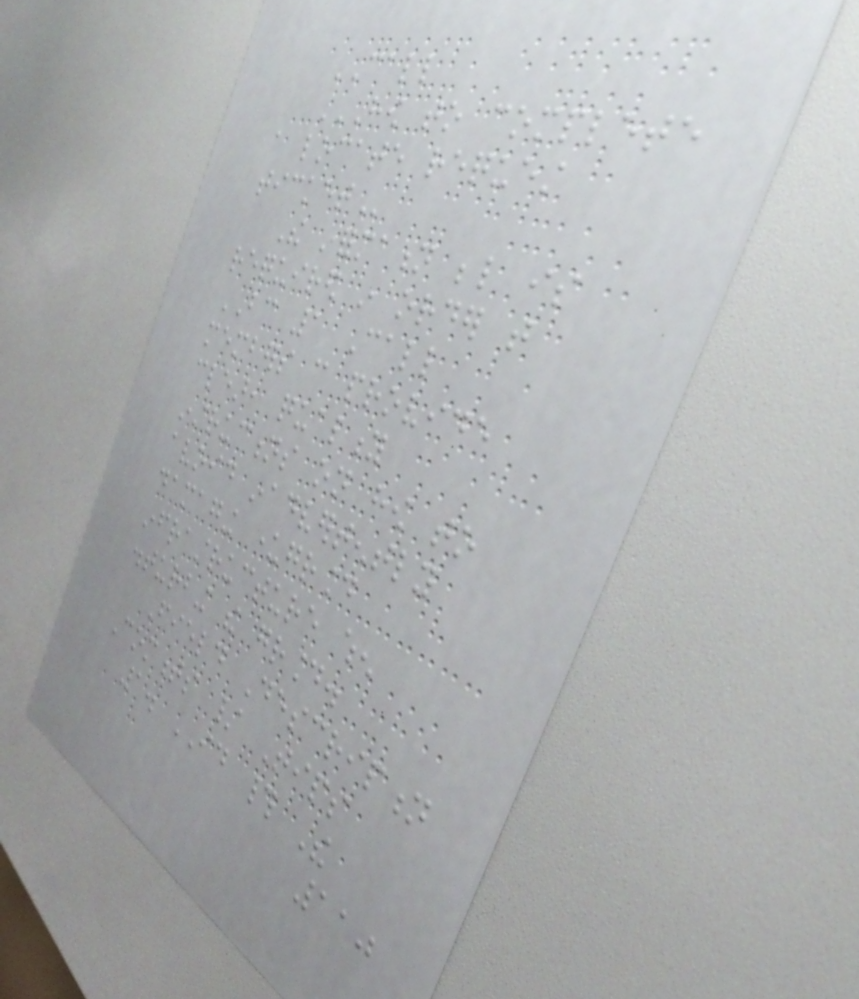CALL
HOW TO COMPLETE
A LOCATE REQUEST
TICKET
The information below is
required in order that
BC 1 Call
members can provide
clear, quality
instructions on how to
avoid inadvertently
damaging underground
infrastructure when
disturbing the ground.
Field Description
Comments / Tips
1. ID # The
110
